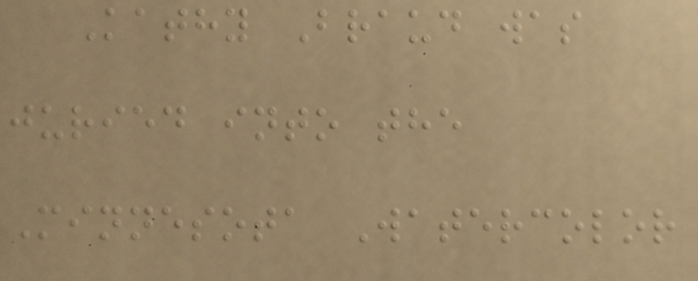Kathy Braud was
juried into the
Minnesota Watercolor
